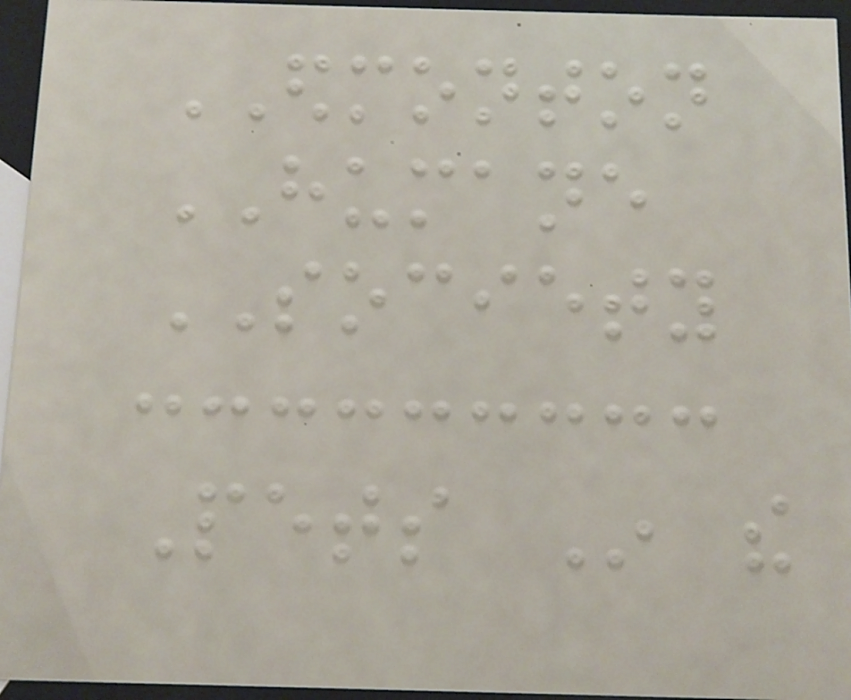EDMONTON
HUMANE
SOCIETY
Pets In the
